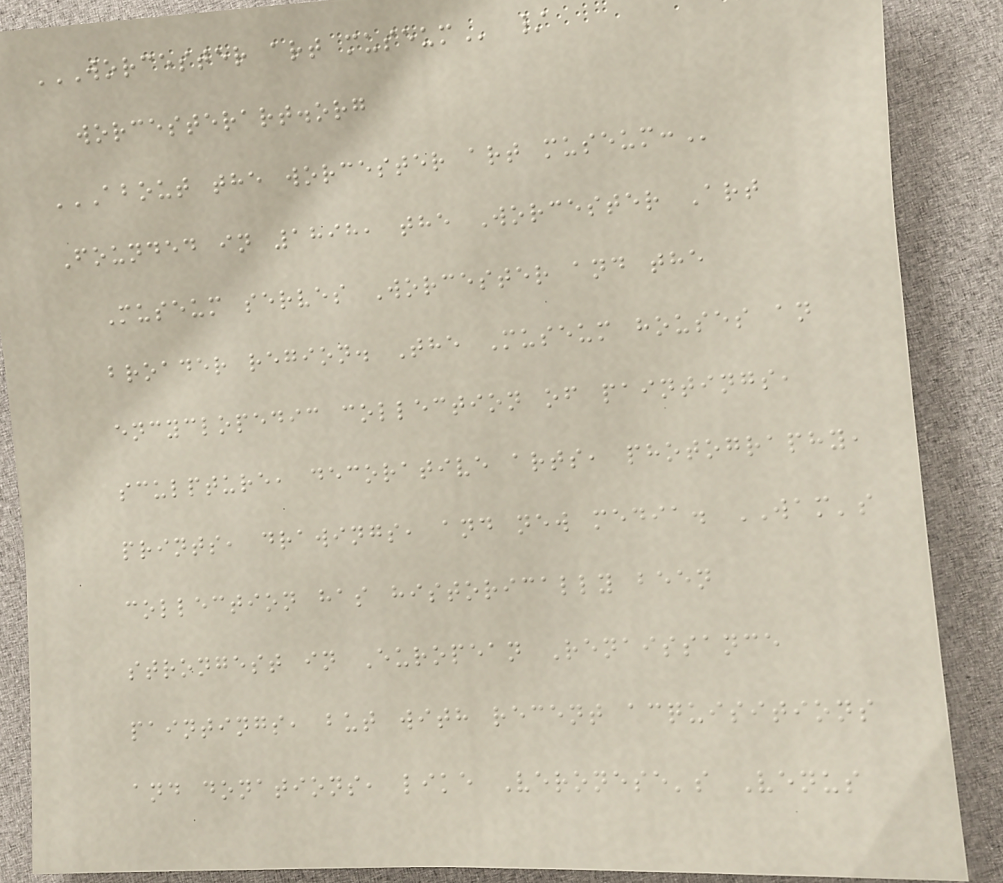WORCESTER ART MUSEUM /
worcesterart.org
ABOUT THE WORCESTER ART MUSEUM:
Founded in 1898, the Worcester Art
Museum serves Worcester and the
broader region. The Museum houses an
encyclopedic collection of paintings,
sculpture, decorative arts, photography,
prints, drawings, and new media. WAM's
collection has historically been
strongest in European Renaissance
paintings, but with recent acquisitions
and donations, like Veronese's Venus
